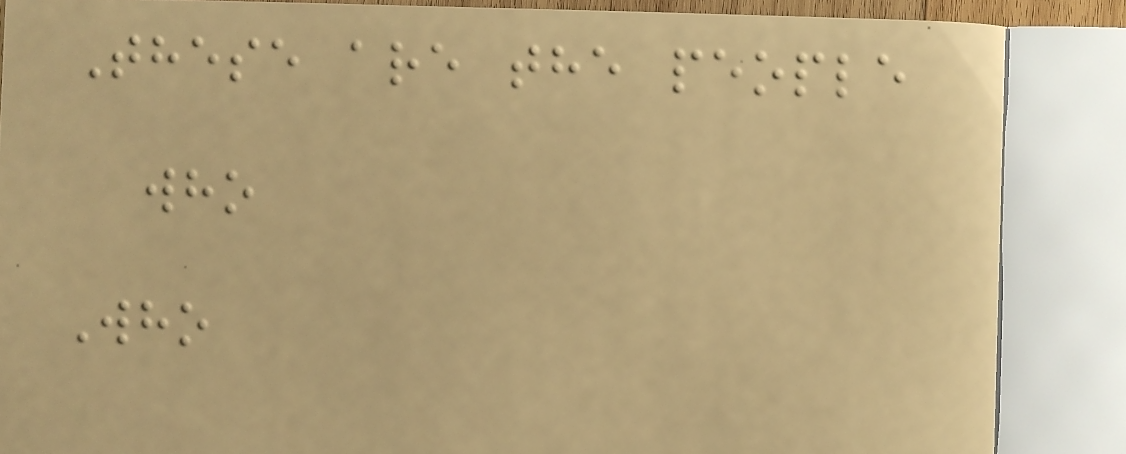These are the people
who
Who
